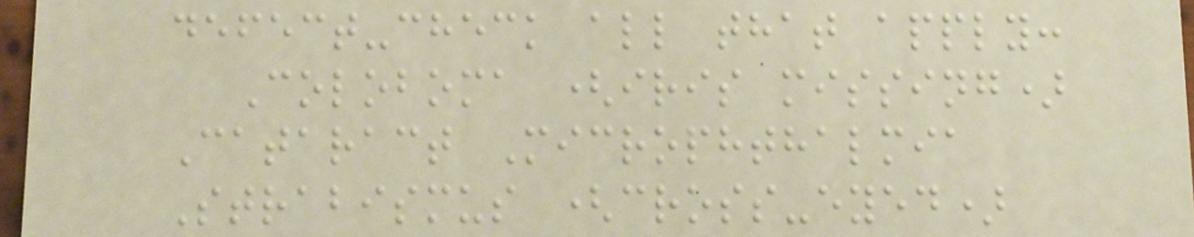defect-check all that apply:
Coloboma (iris missing)
Cataract Microphthalmia
Strabismus (cross-eyed)
